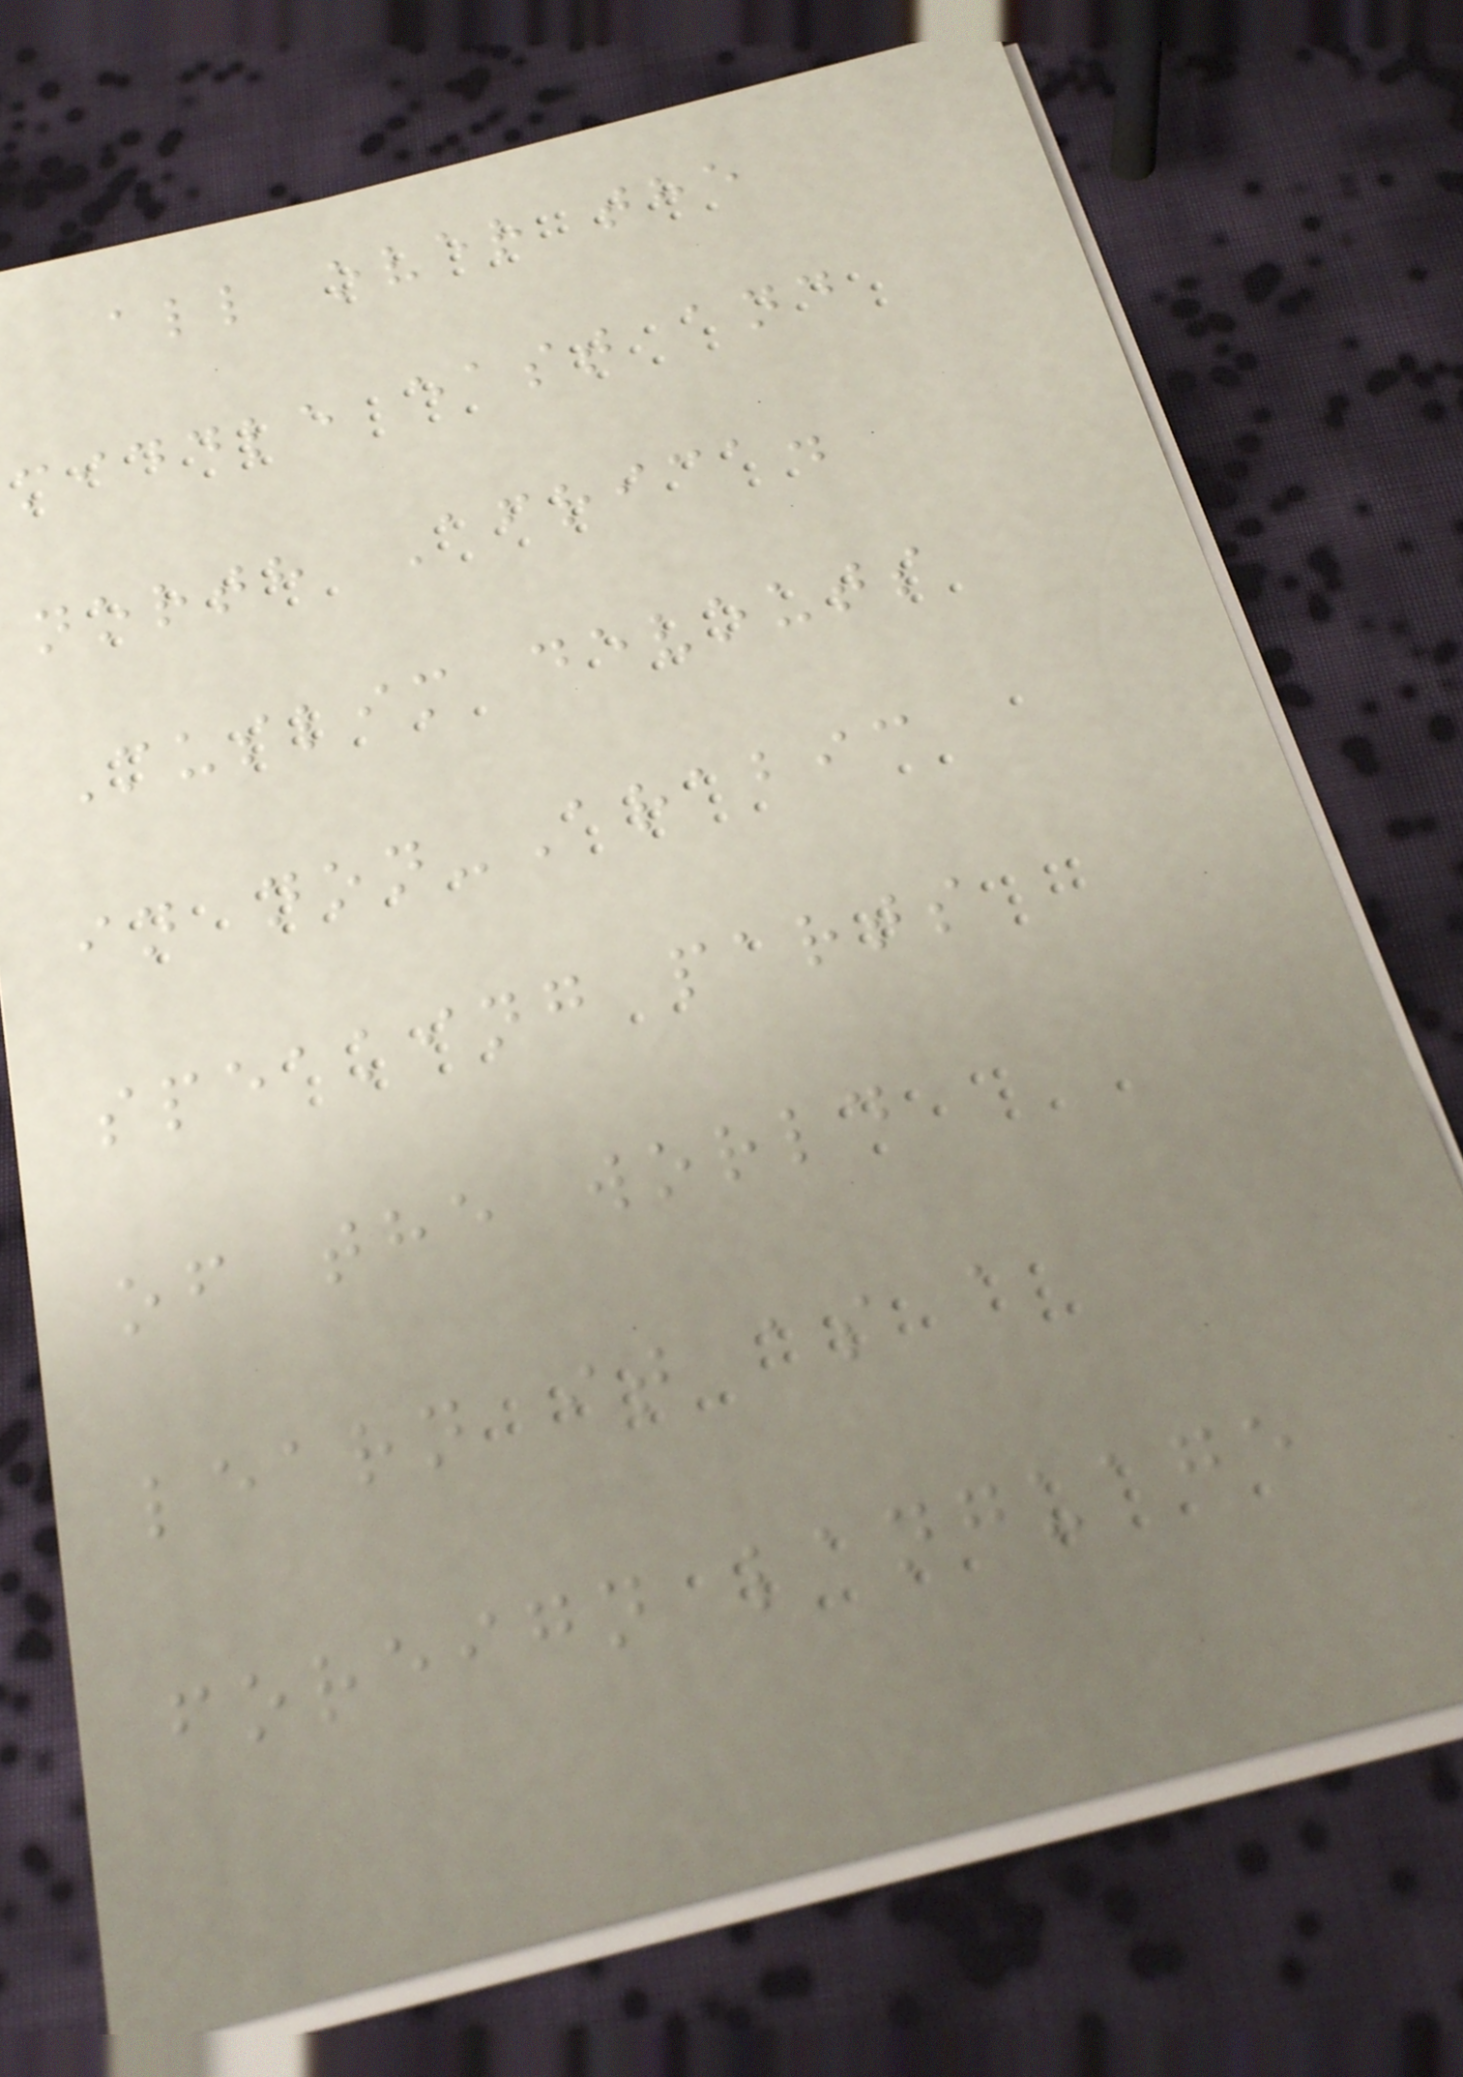all over the
middle east and
north Africa.
Muslim devouts
in non-Arabic
speaking parts
of the world
learn it as a
foreign language
